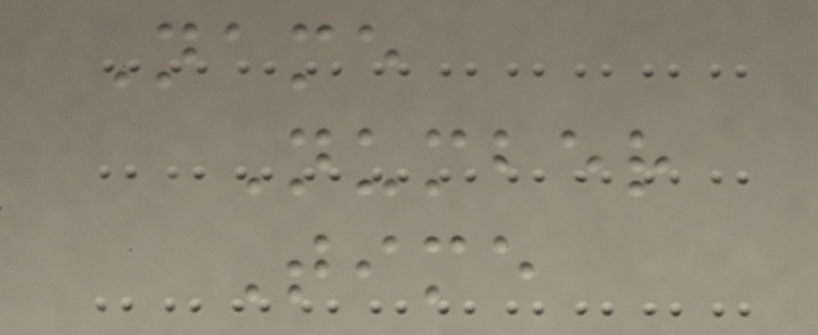Name
Number
Time
